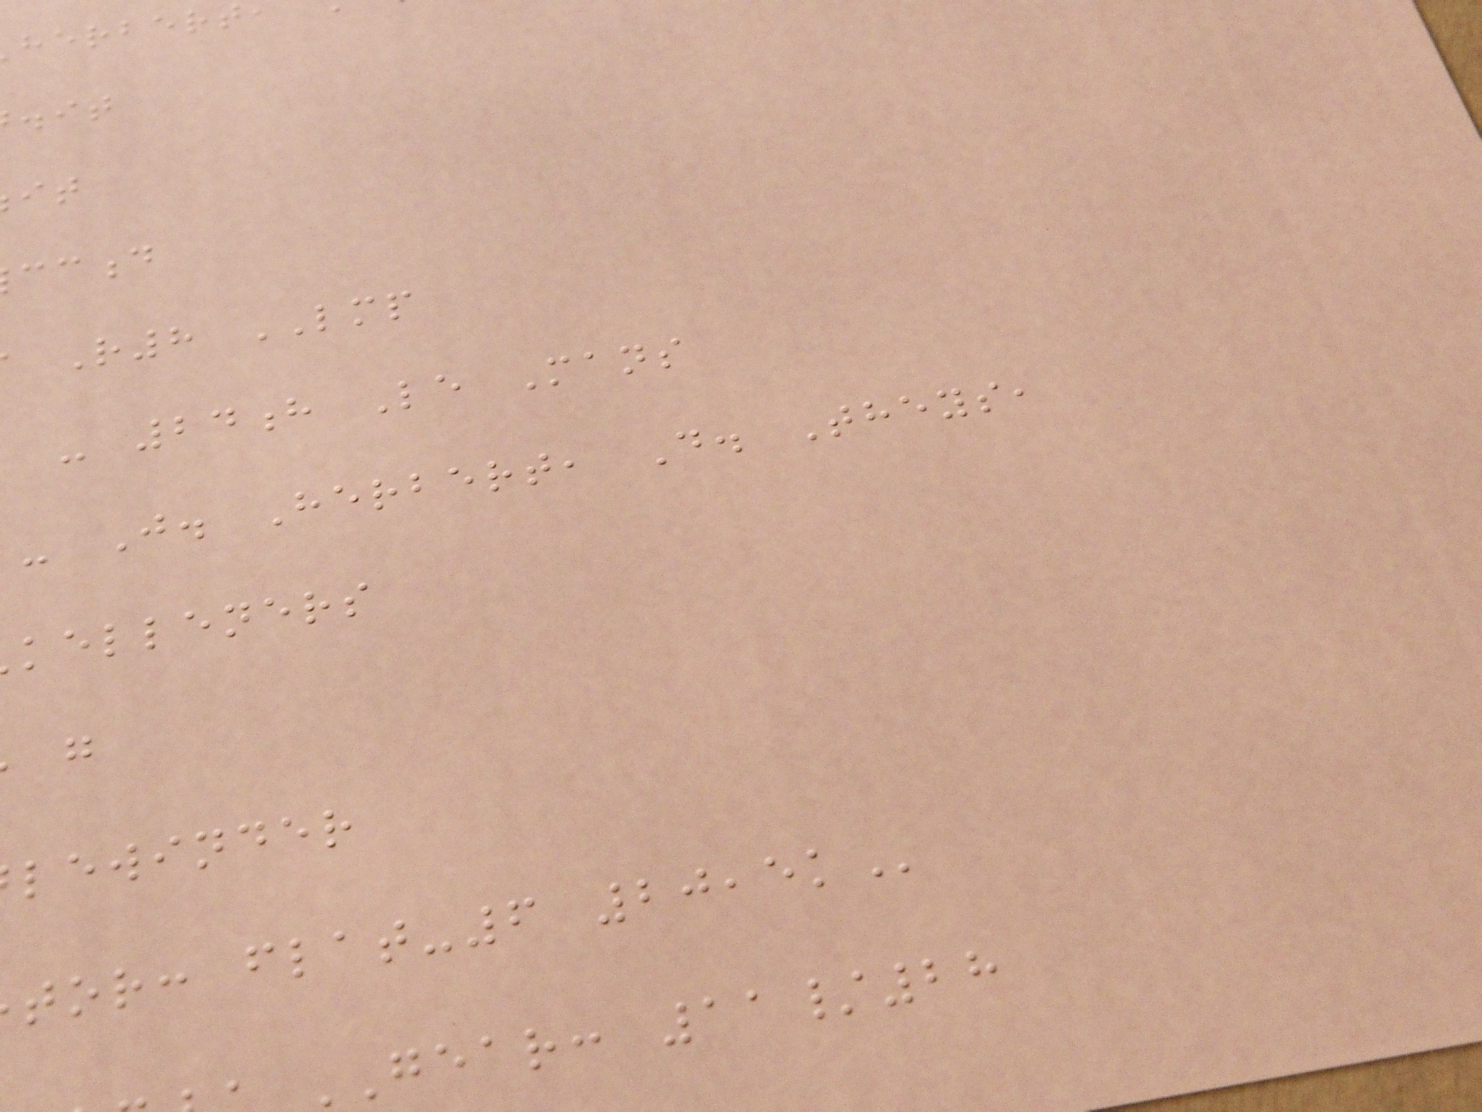R8 LMP
- 24h Le Mans
- J. Herbert, D. Theys,
kelleners
lewinder
tor: flat-6
gear: 11/28
